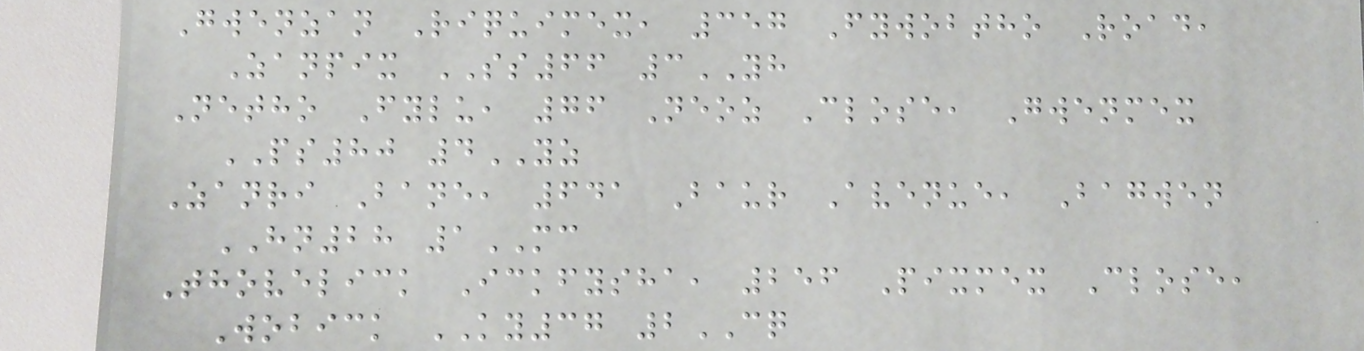Gwenzan Riquimex, 357 Fywobtho Road,
Zanpix SS66 3YH
Netho Fylu, 76 Neoz Close, Gwenmex
PS80 4YZ
Zanri Bane, 641 Baur Avenue, Bagwen
HN28 1MC
Thovelick Ickfysha, 256 Pixmex Close,
Wobick KY37 2CQ
